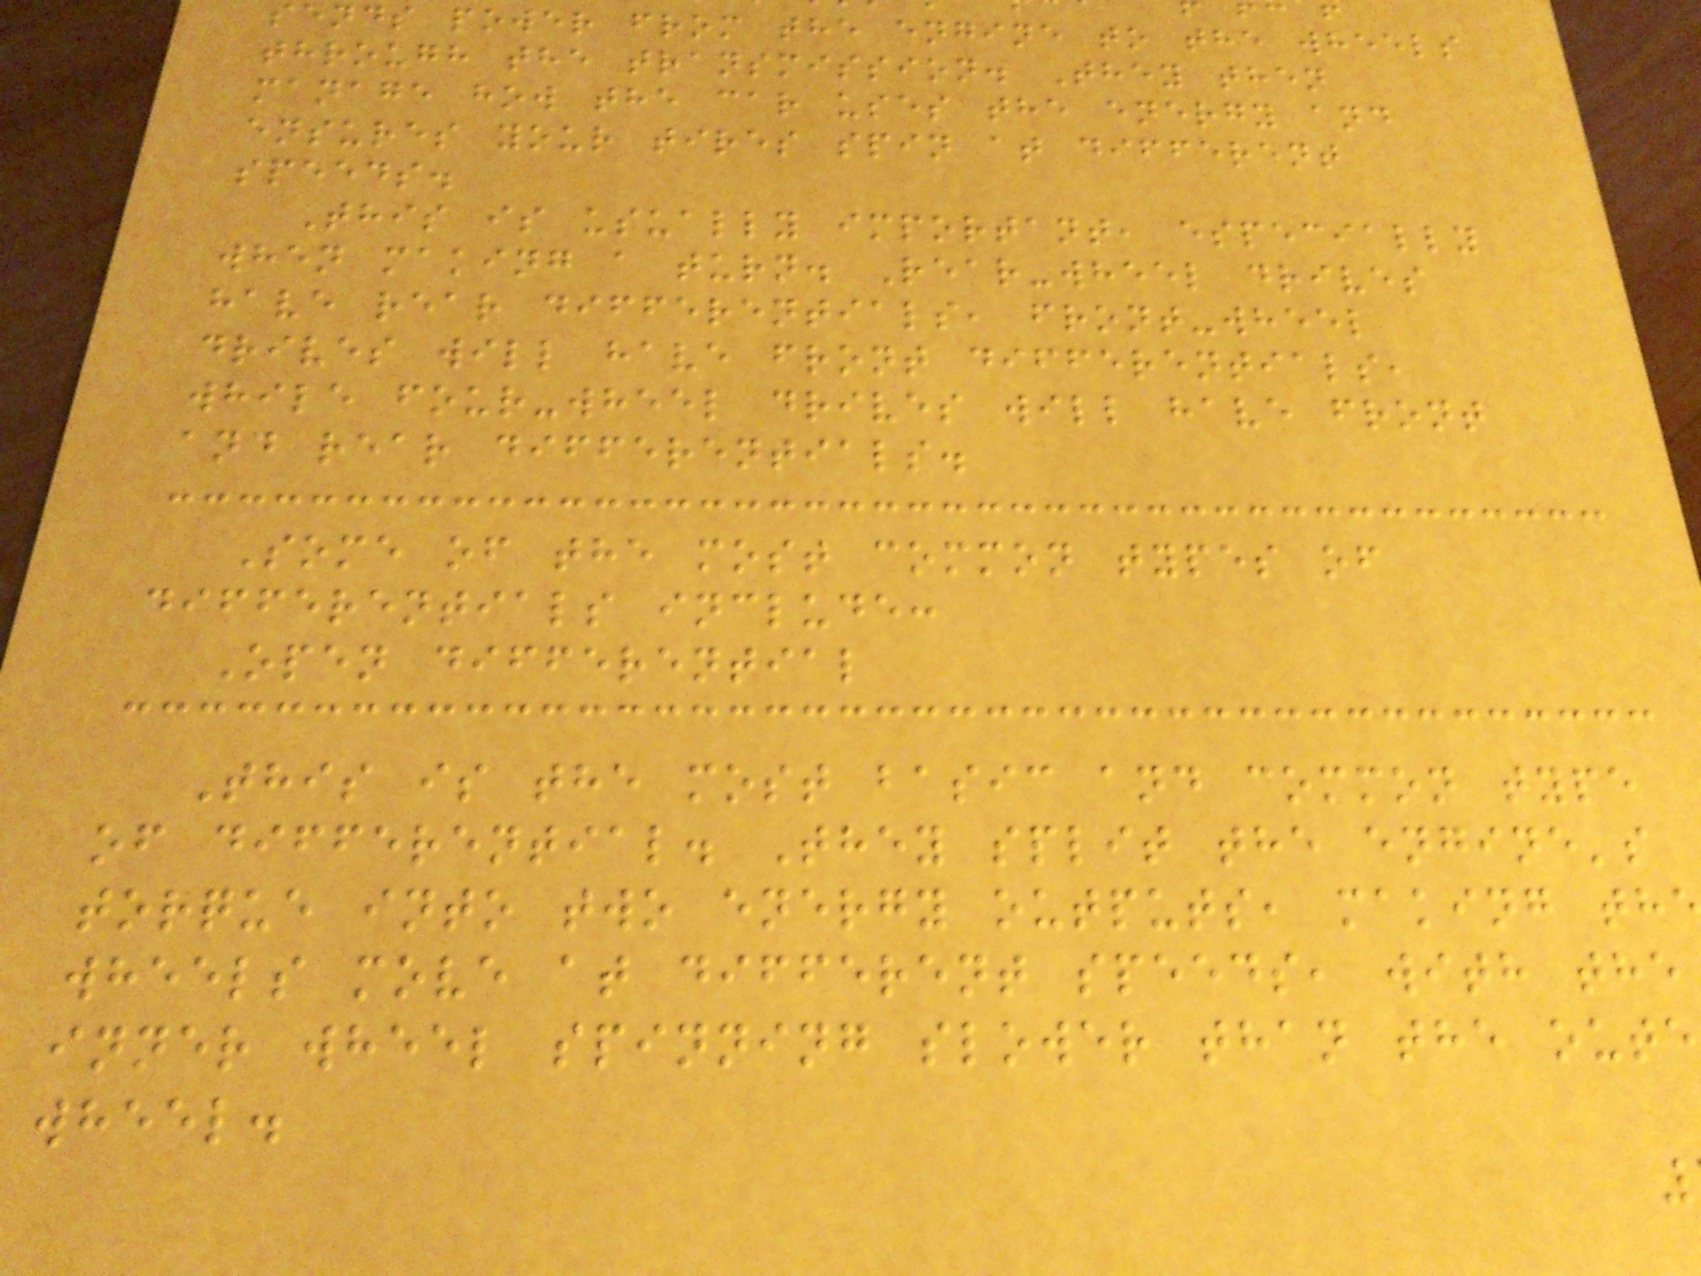sends power from the engine to the wheels
through the transmission. They then
manage how the car uses the energy and
ensures your tires spin at different
speeds.
This is usually important, especially
when making a turn. Rear-wheel drives
have rear differentials, front-wheel
drives will have front differentials,
while four-wheel drives will have front
and rear differentials.
Some of the most common types of
differentials include:
Open differential
This is the most basic and common type
of differential. They split the engine's
torque into two energy outputs, making th
wheels move at different speeds, with the
inner wheel spinning slower than the oute
wheel.
